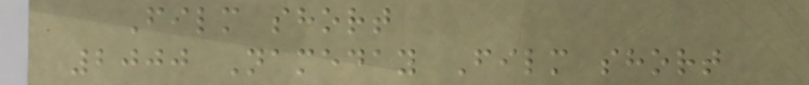Film short
2000 Nameday Film short
